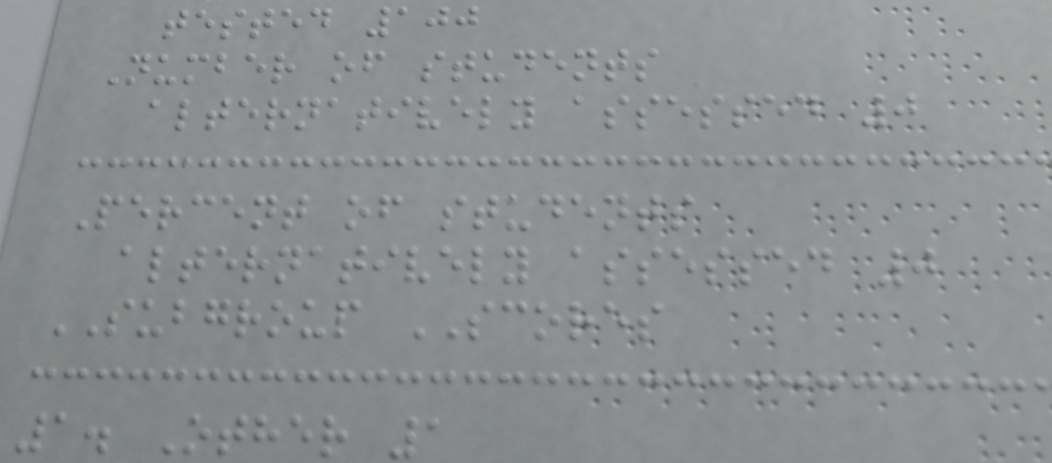tested 100
Number of students
alternatively assessed 0
Percent of students
alternatively assessed 0
SUBGROUP SCORES
1. Other 1
